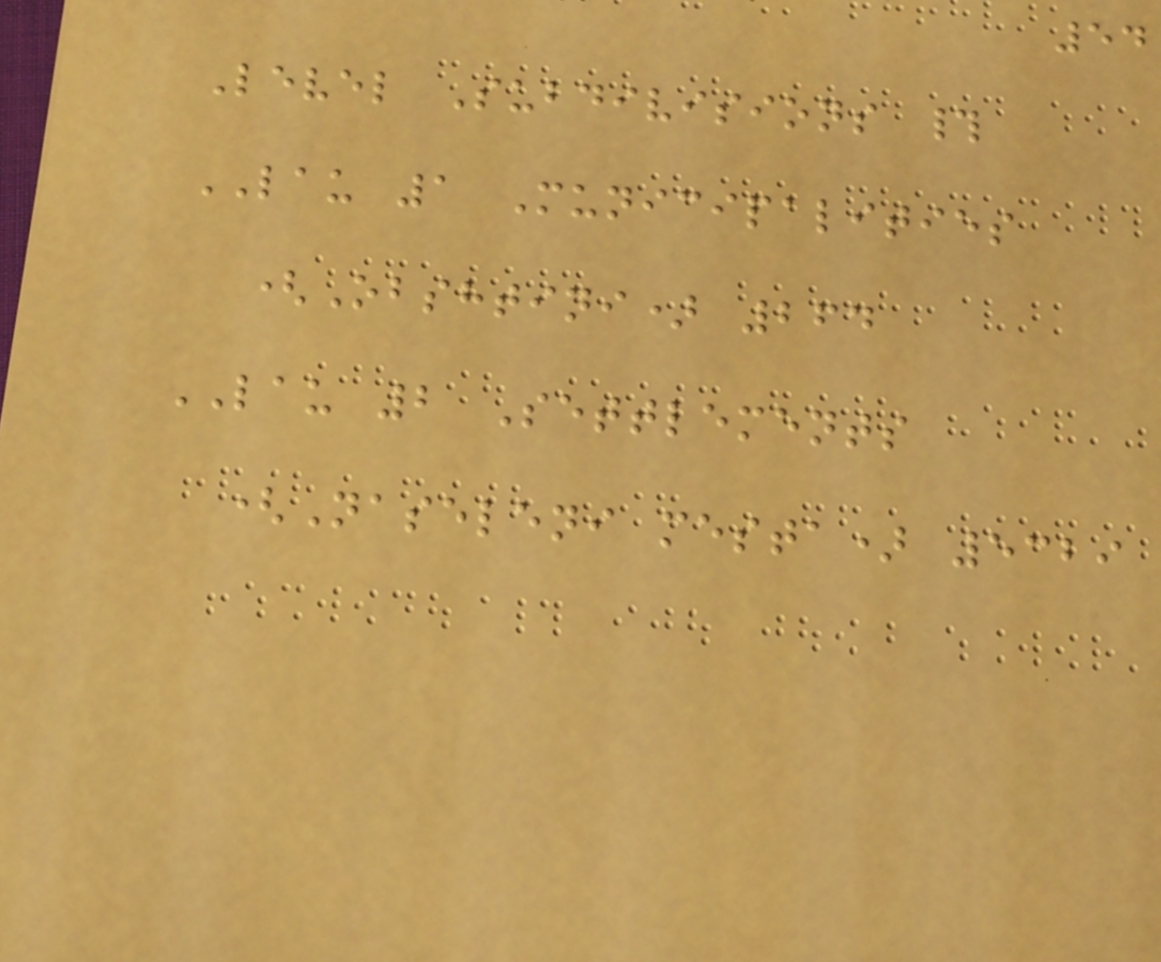54
Level Subdivisions #
LAU 1 Municipalities
(Obshtini) 264
LAU 2 Settlements
(Naseleni mesta) 5329
